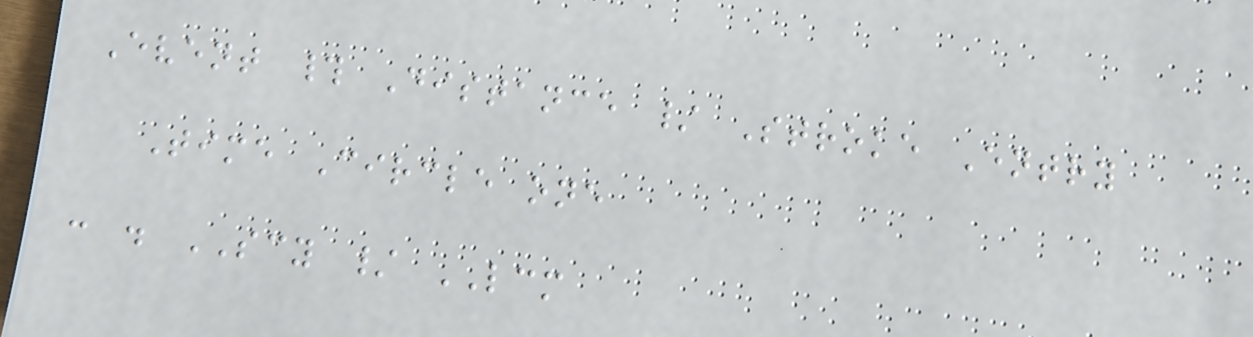Event # Distance / Stroke Entry
Time Circle one
: . SCY / LCM
